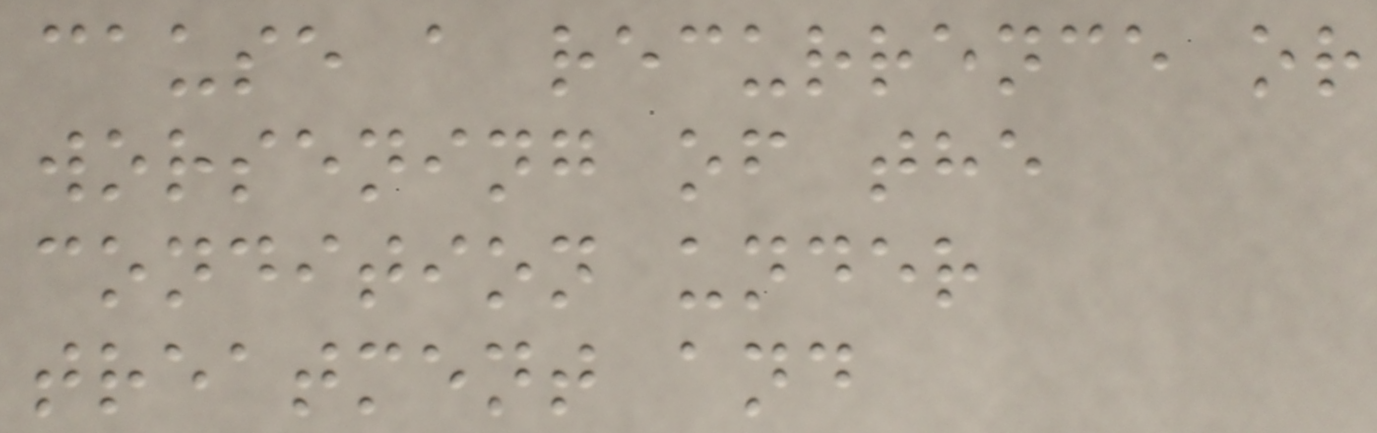cause a recurrence or
worsening of the
condition under
treatment and
